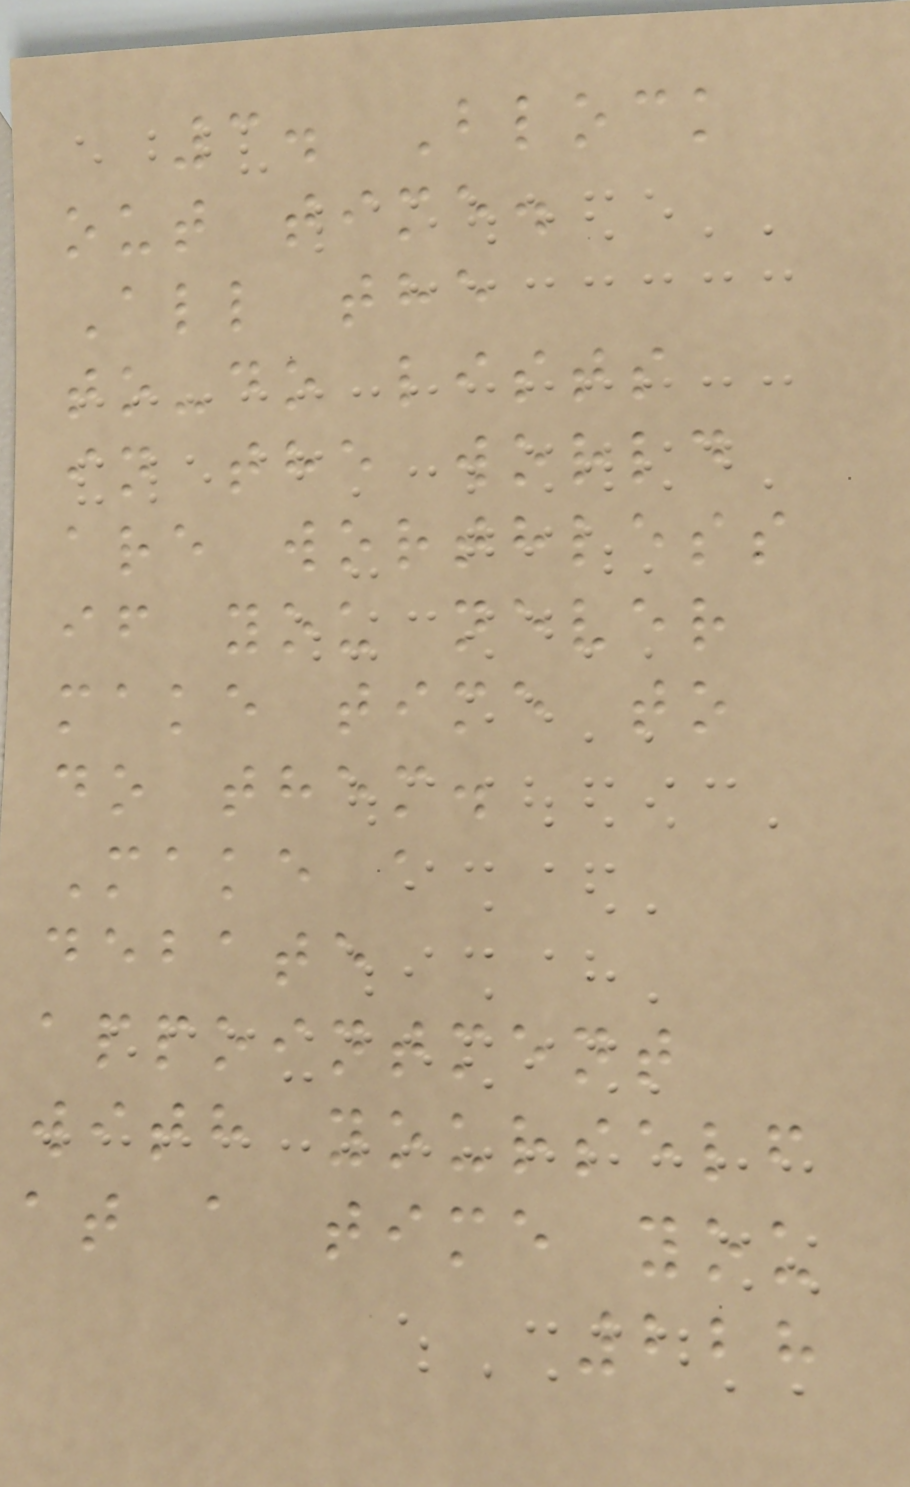3. Block
out time.
All the
to-do lists
in the world
are worthless
if you never
make time to
do them.
Make a
debate
appointment
with yourself
at a time you
228
